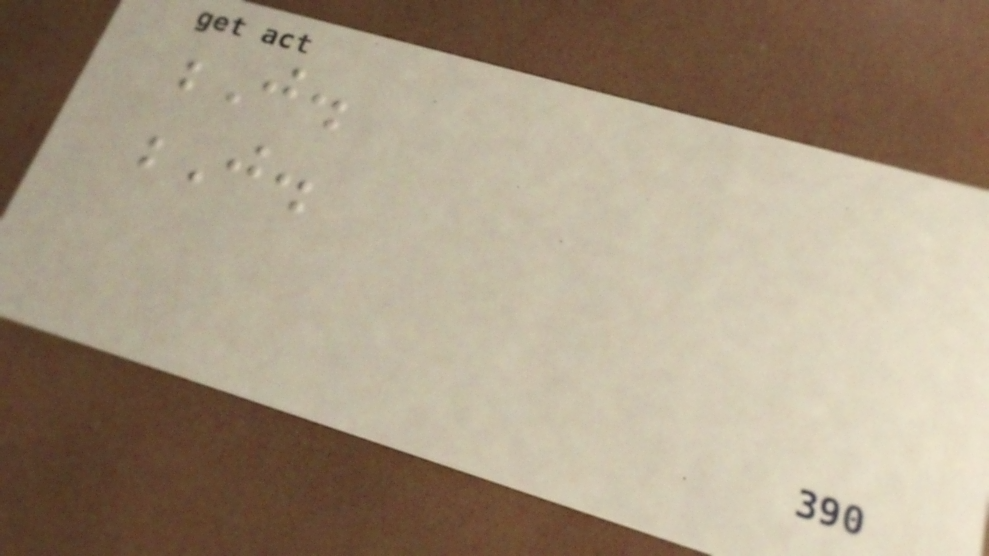J.
J.
